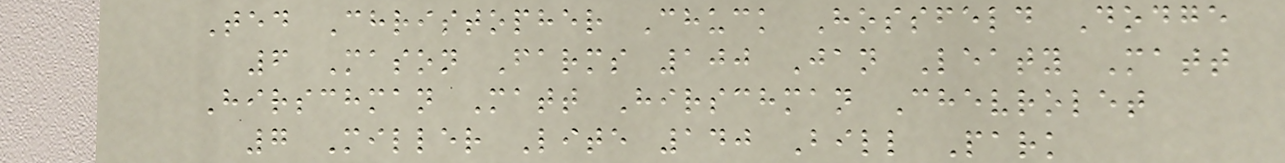Ted Christopher Chuck Hossfeld Dodge
6 Mason Farms 100 Jan Leaty Matt
Hirschman Matt Hirschman Chevrolet
7 Miller Lite 140 Bill Park
